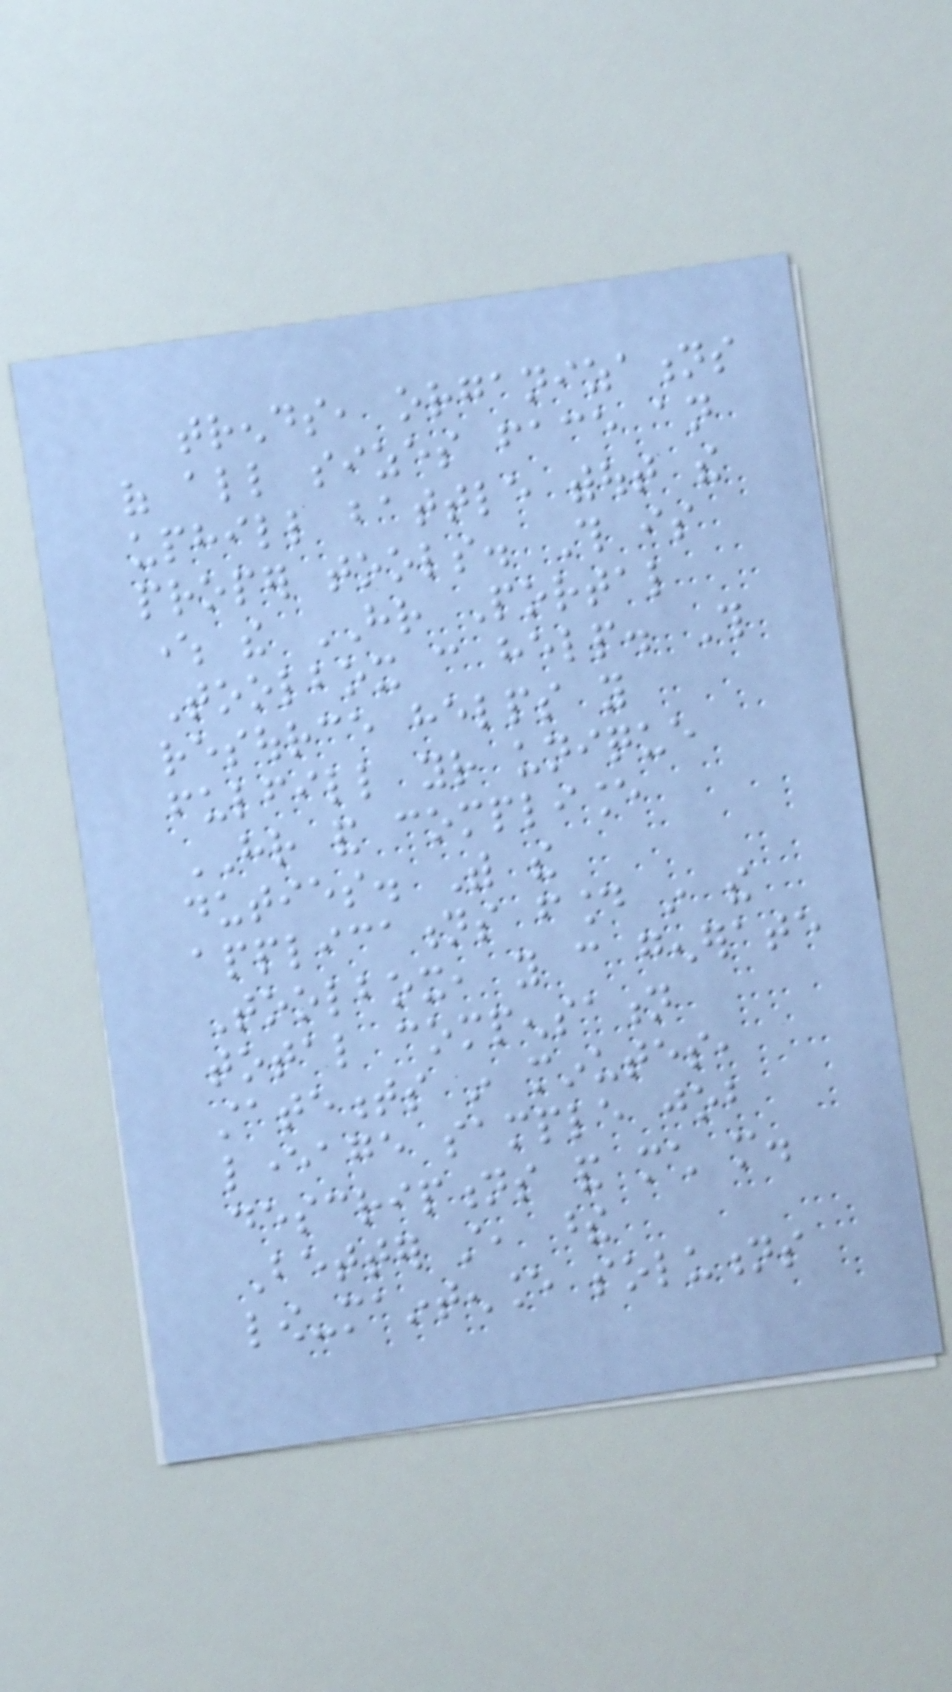trends, organizations
of all sizes face an
uphill battle without the
proper tools. This is
where the HR Portal
Toolbox can help. This
resource helps you
fulfill your unique
HR and compliance
duties. With the
applications found in the
Toolbox, you can generate
total compensation
statements in minutes,
leverage sample job
descriptions and much more.
Better still, these
low-maintenance solutions
